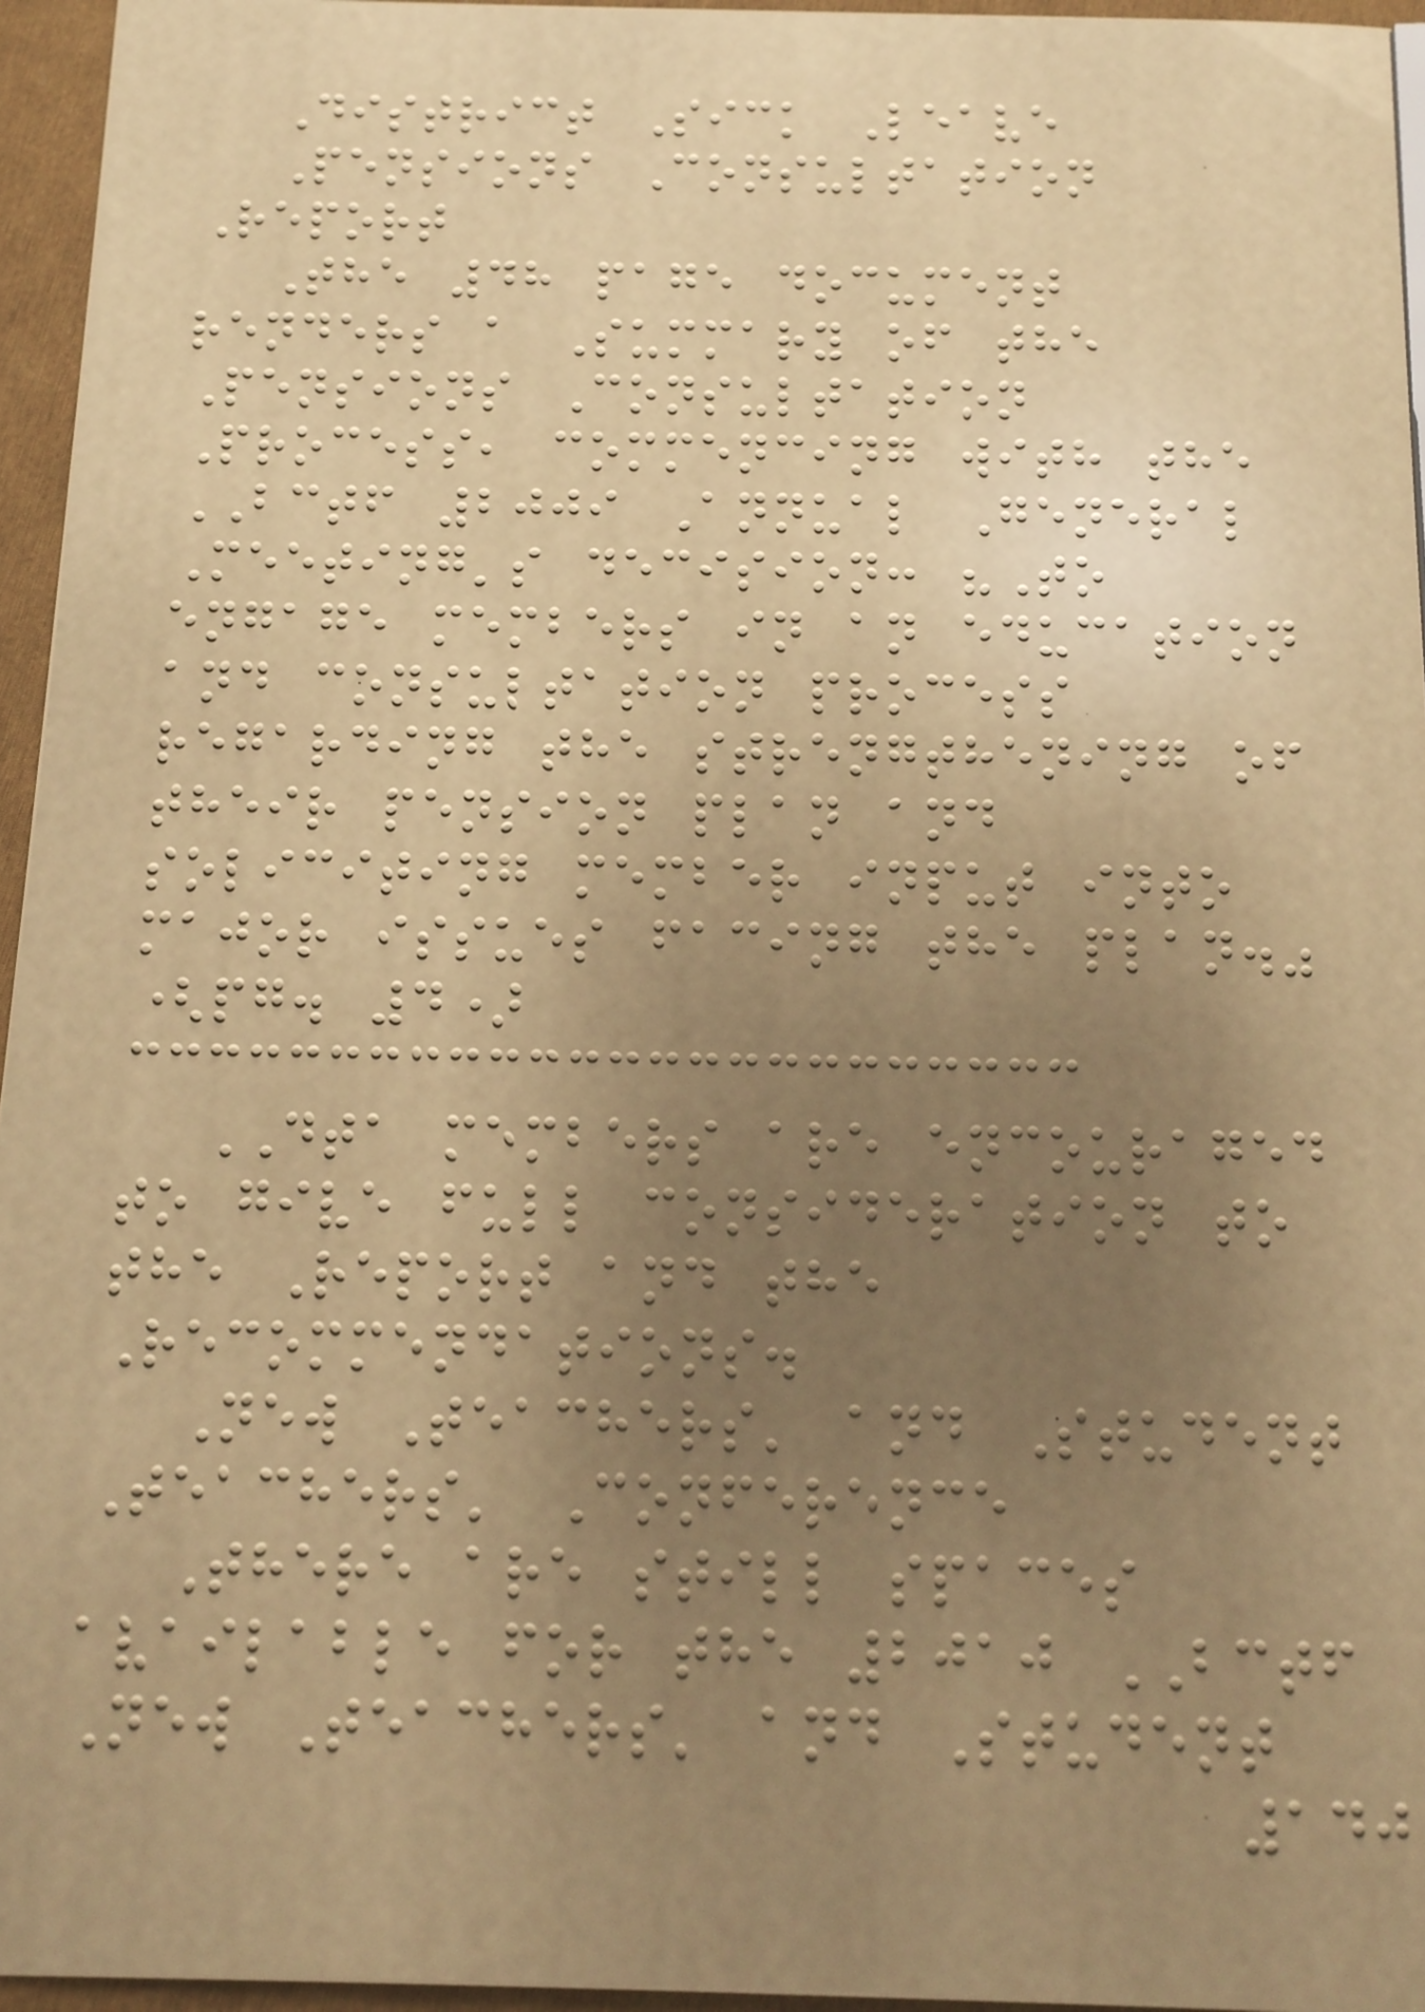District Sick Leave
Pensions Consultation
Report
The 48 page document
renders a Summary of the
Pensions Consultation
Process, commencing with the
BCTF 2009 Annual General
Meeting's decision: "To
engage members in an education
and consultation process
regarding the strengthening of
their pension plan and
soliciting member input into
major issues facing the plan."
(pg. 4)
DTA members are encouraged
to give full consideration to
the Report and the
Recommendations.
New Teachers' and Student
Teachers' Conference
There are still spaces
available for the 2010 BCTF
New Teachers' and Student
140
